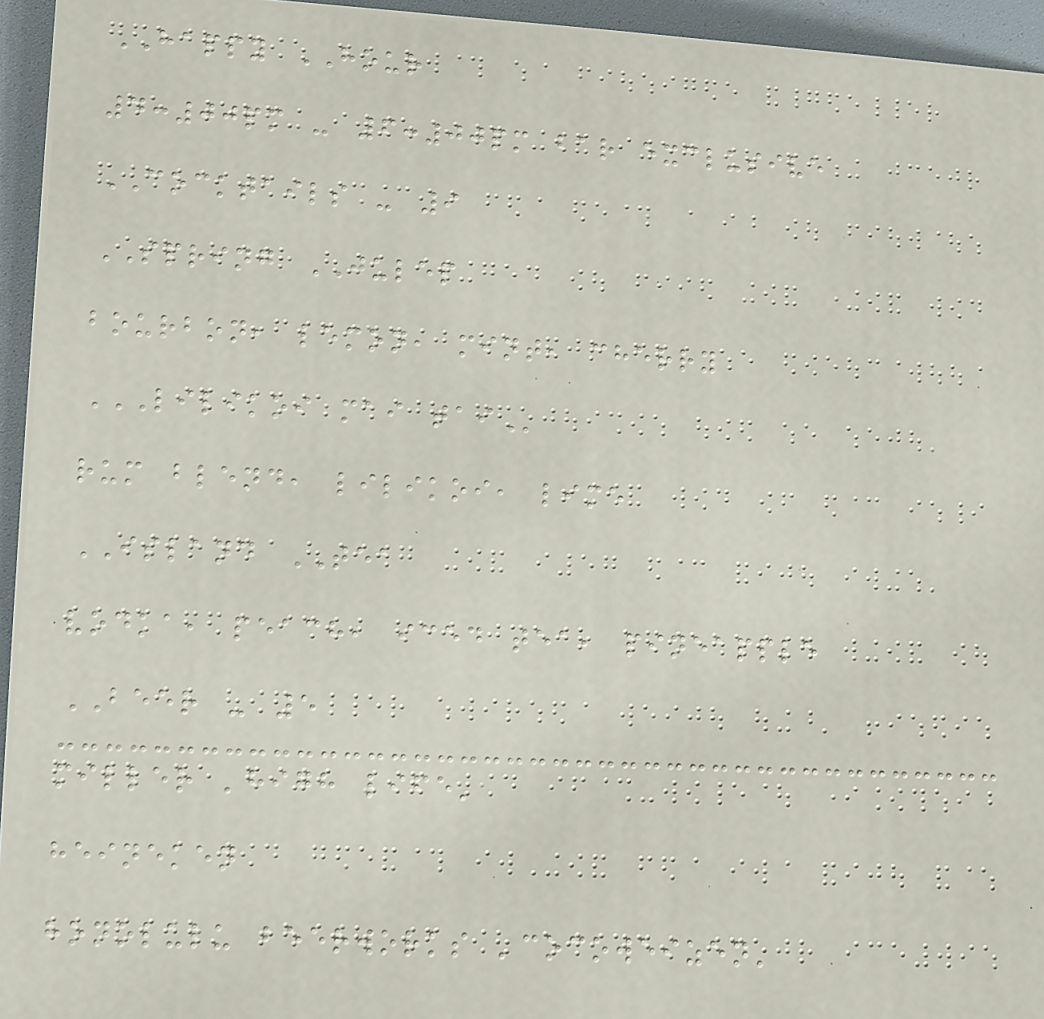HAPPY HOUR
4:00pm - 6:00pm bar exclusive
COCKTAILS - 9
SPRING JULEP
bourbon, lemon, mint, cherry
LILIKOI MAI TAI
rum blend, lilikoi, lime
ISLAND TEA
vodka, peach, iced tea, pineapple
BEER - 5
miller 'high life'
heineken
honolulu beerworks 'cocoweizen'
